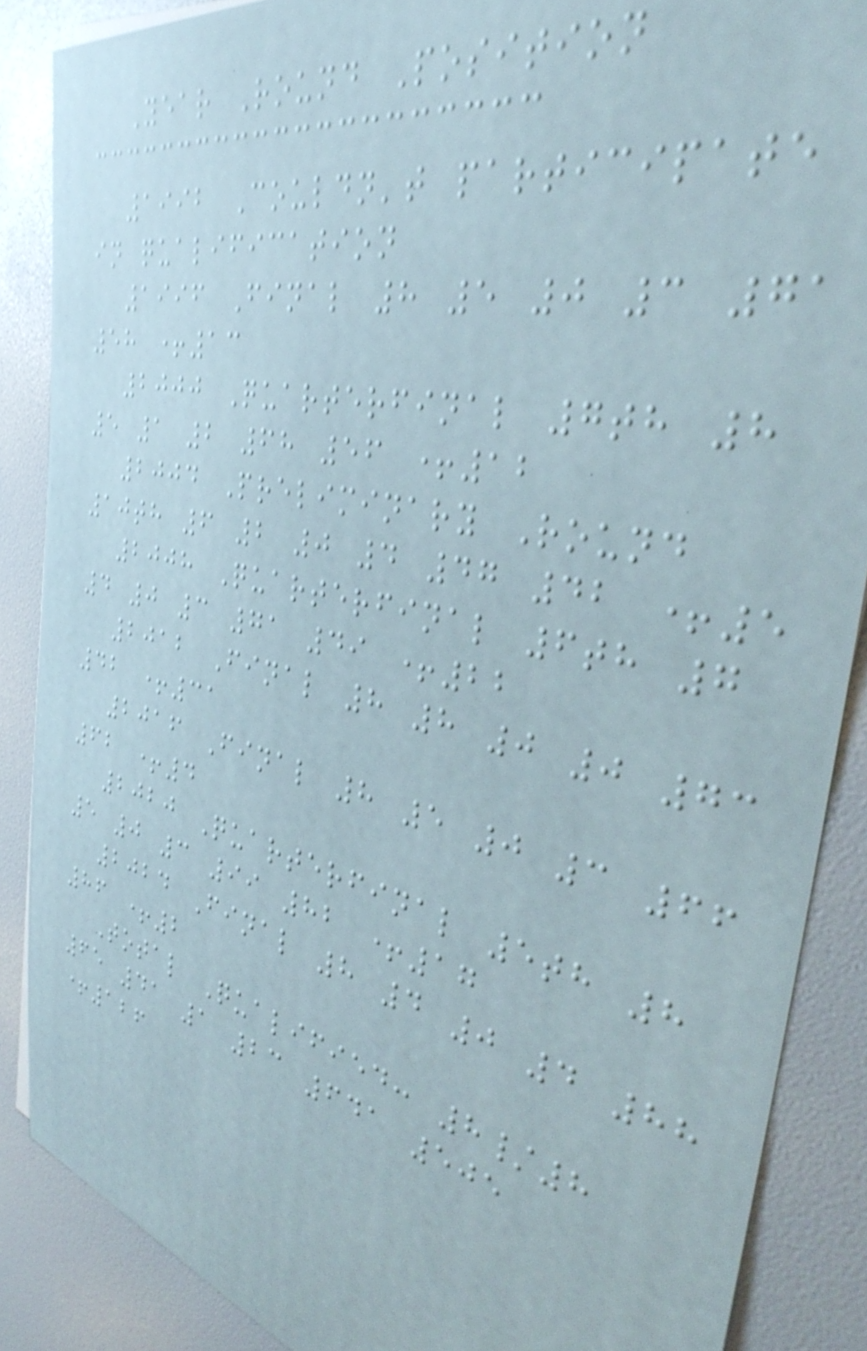Year Round Position
1992 Couldn't participate
in qualification
1996 Final 8 5 0 3 71
58 +13
2000 Quarterfinal 7th 8
5 1 2 68 56 +12
2004 Preliminary Round
10th 6 2 0 4 47 42 +5
2008 Quarterfinal 6th 7
4 0 3 71 49 +22
2012 Final 8 8 0 0 73
42 +31
2016 Final 8 5 0 3 66
62 +4
2020 Quarterfinal 5th 8
5 0 3 99 82 +17
2024 Final 8 4 0 4 88
86 +2
Total Qualified: 8/8
65 41 1 23 641 505
+126
